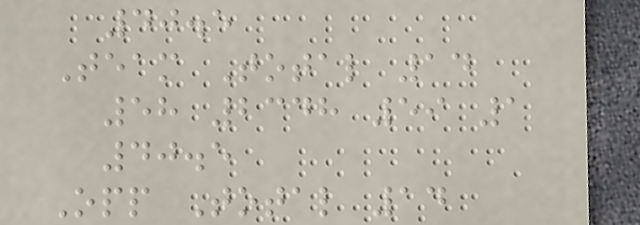40.5
Team Total 14
58 2348 59 1
40.5
Opp Total 14
